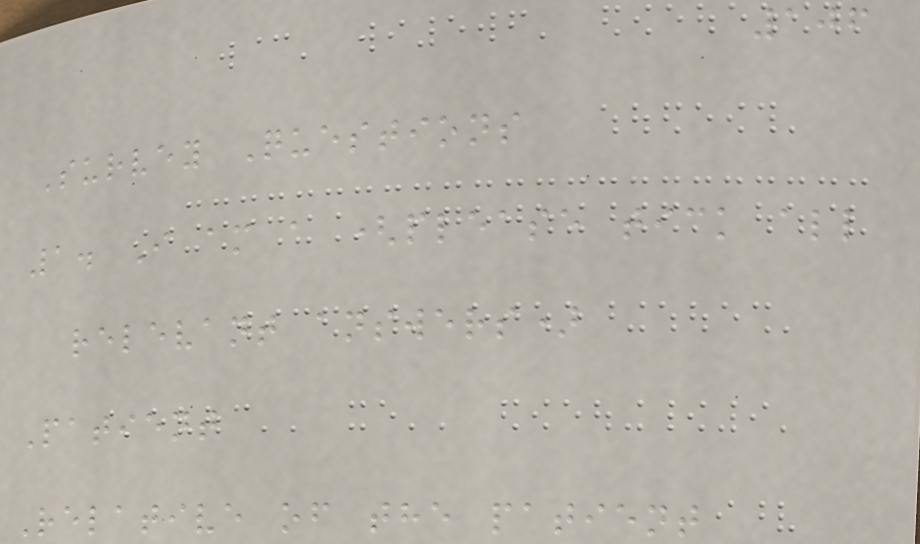106
Survey Questions
1. I am a (please tick all
relevant answers)
Patient
Relative of the patient
